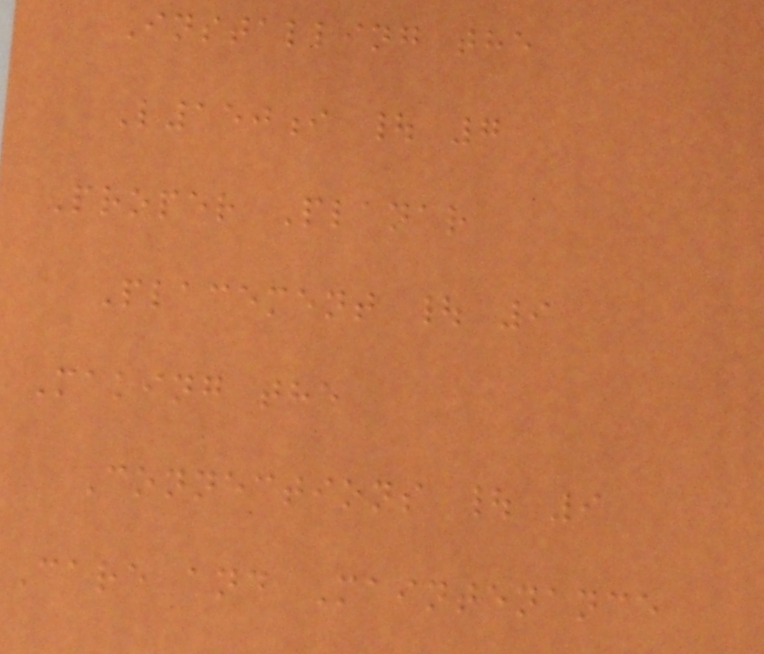Installing the
L150i | 7
Proper Planar
Placement | 9
Making the
Connections | 9
Care and Maintenance
